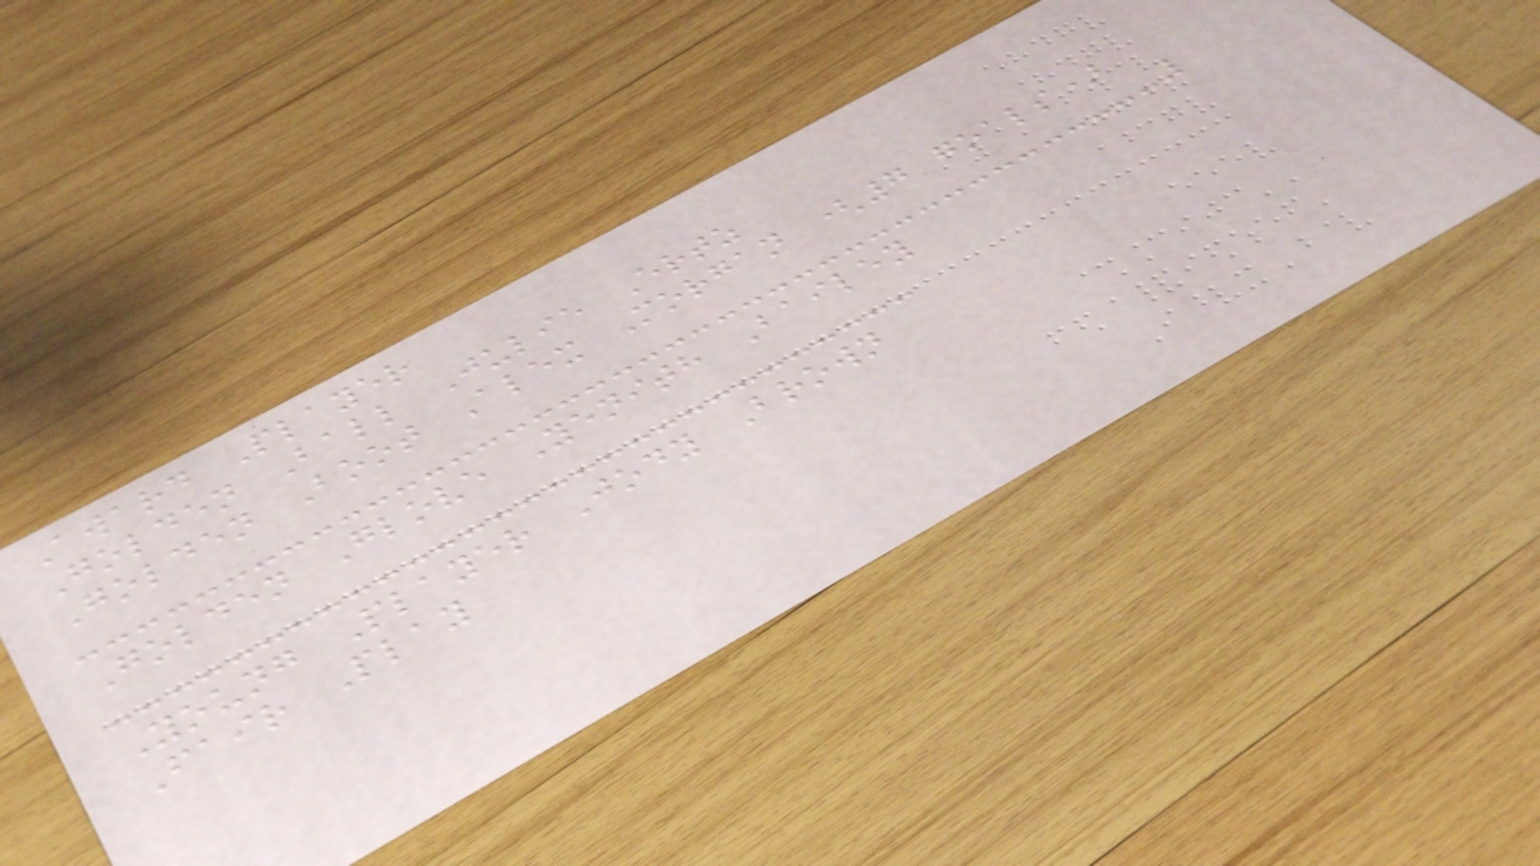Award Player
Golden Ball Julie Ertz
Golden Boot Alex Morgan (7 goals)
Golden Glove Yenith Bailey
Young Player Jody Brown
Fair Play
